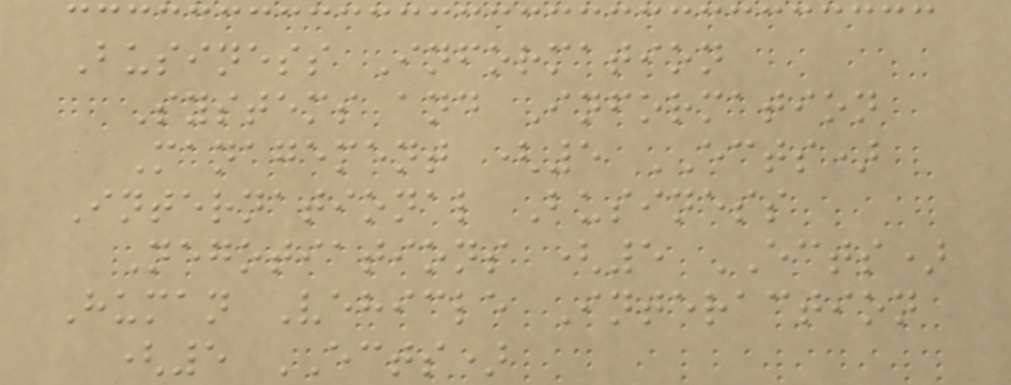Business Information
Systems and Information
Management (5 ECTS)
International Business
Negotiations (5 ECTS)
Human Vehicle Interaction
(5 ECTS)
